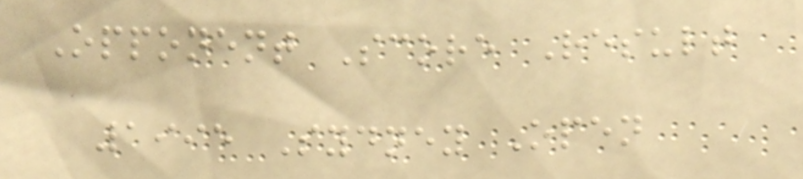Opponent Score Result
1995 Sydney Open
